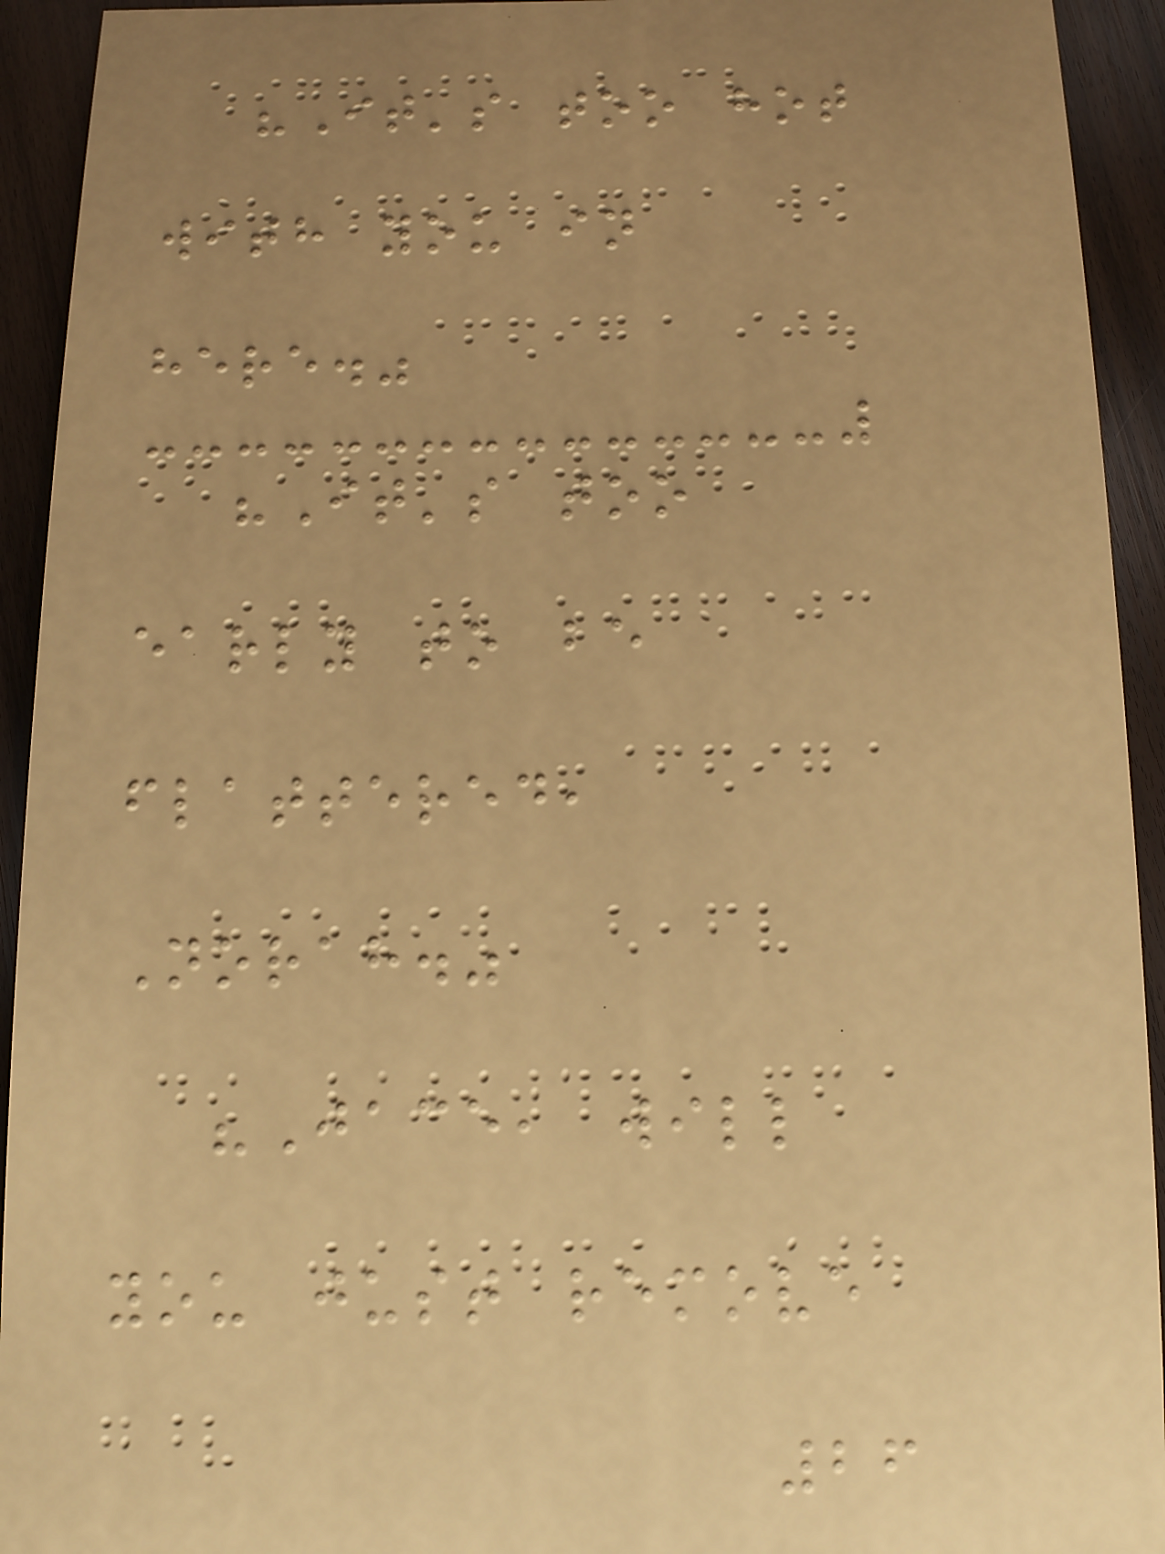"It's too hot
with you in
here."
"It's too
early to be
flattered,
Norah."
"Jace, will
you just remove
26
